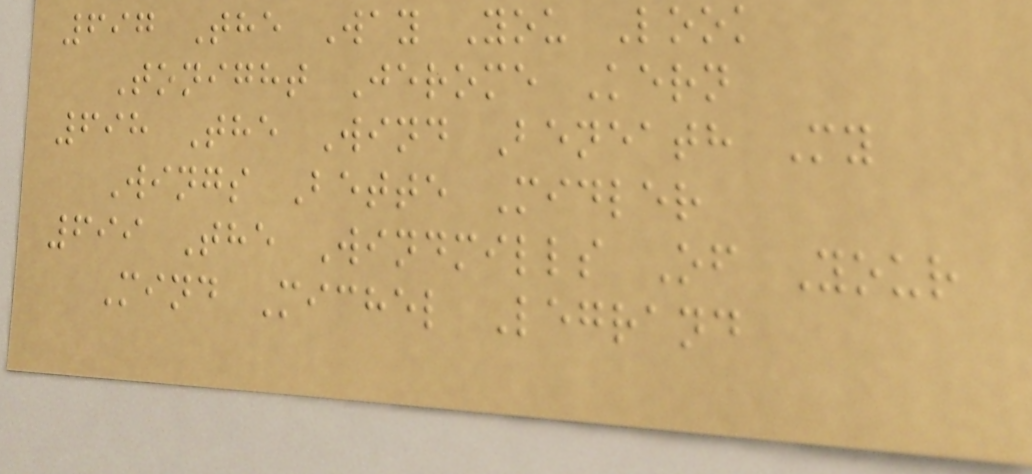697 The Way You Look
Tonight Jerome Kern
698 The Wind Beneath My
Wings Bette Midler
699 The Windmills Of Your
Mind Michel Legrand
